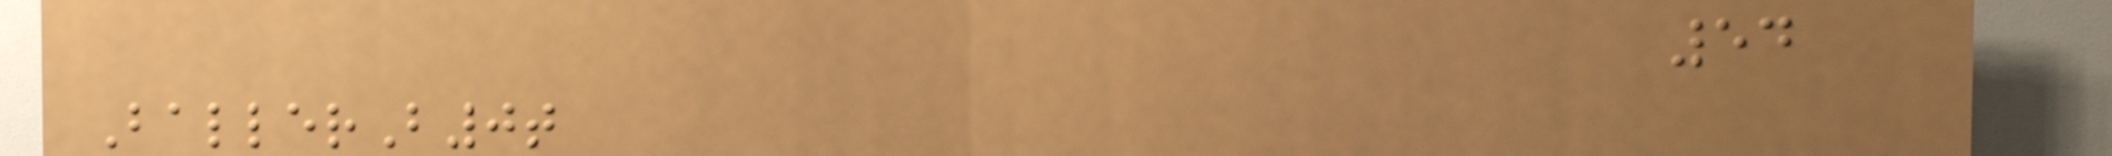54
BallerB0t
